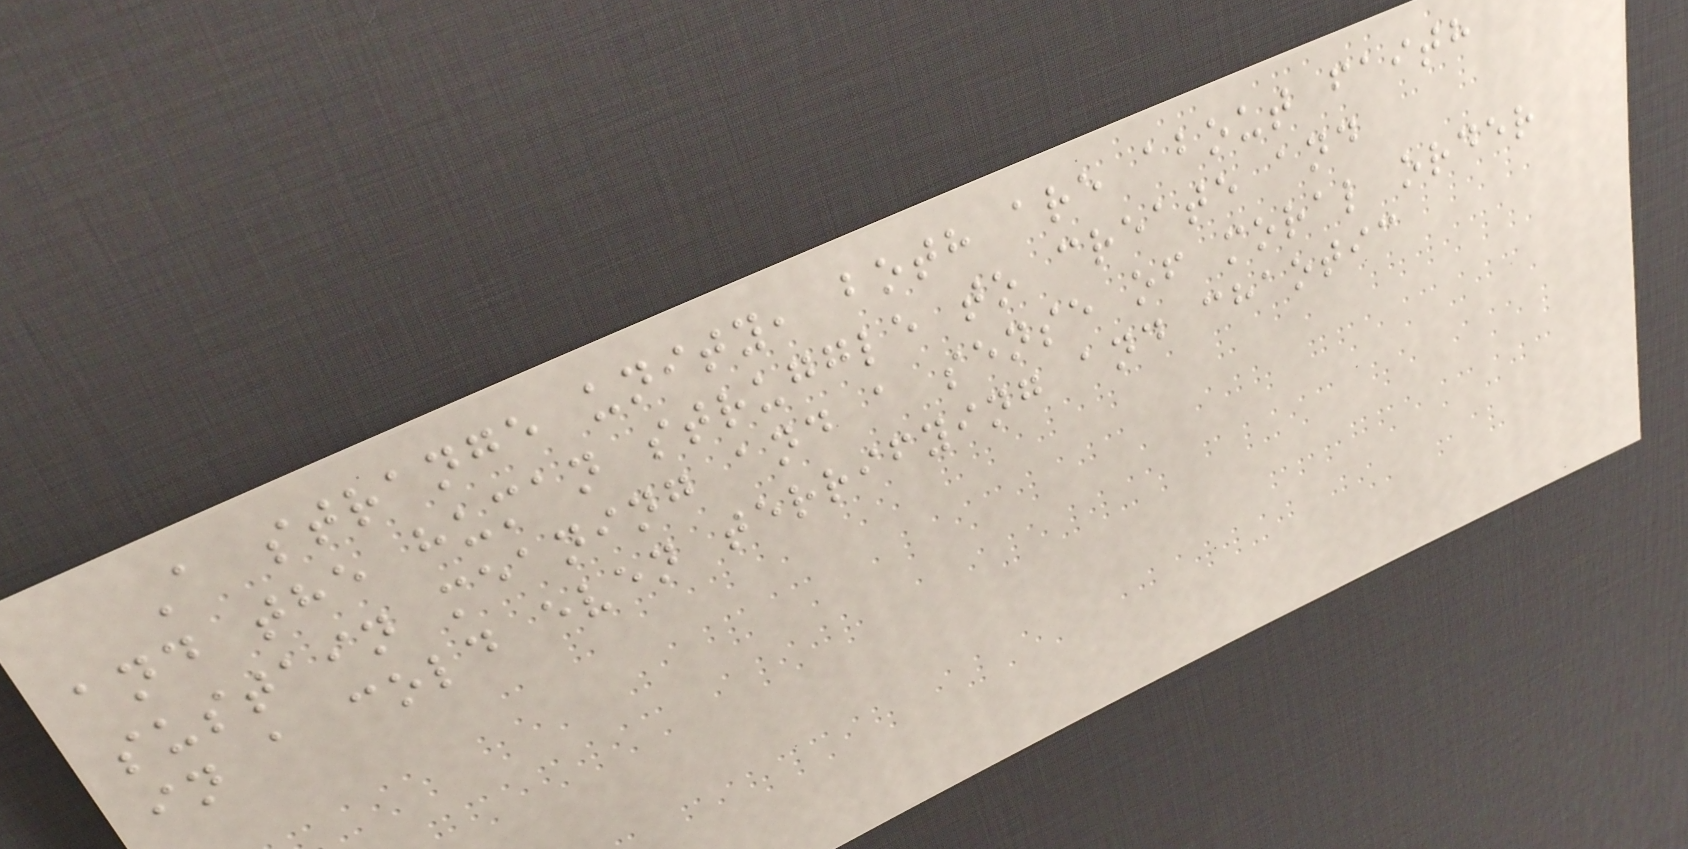A strange unity, both are about faith
and the human struggle to create and
sustain meaning and a sense of moral order
in a cold even terrifying and chaotic
